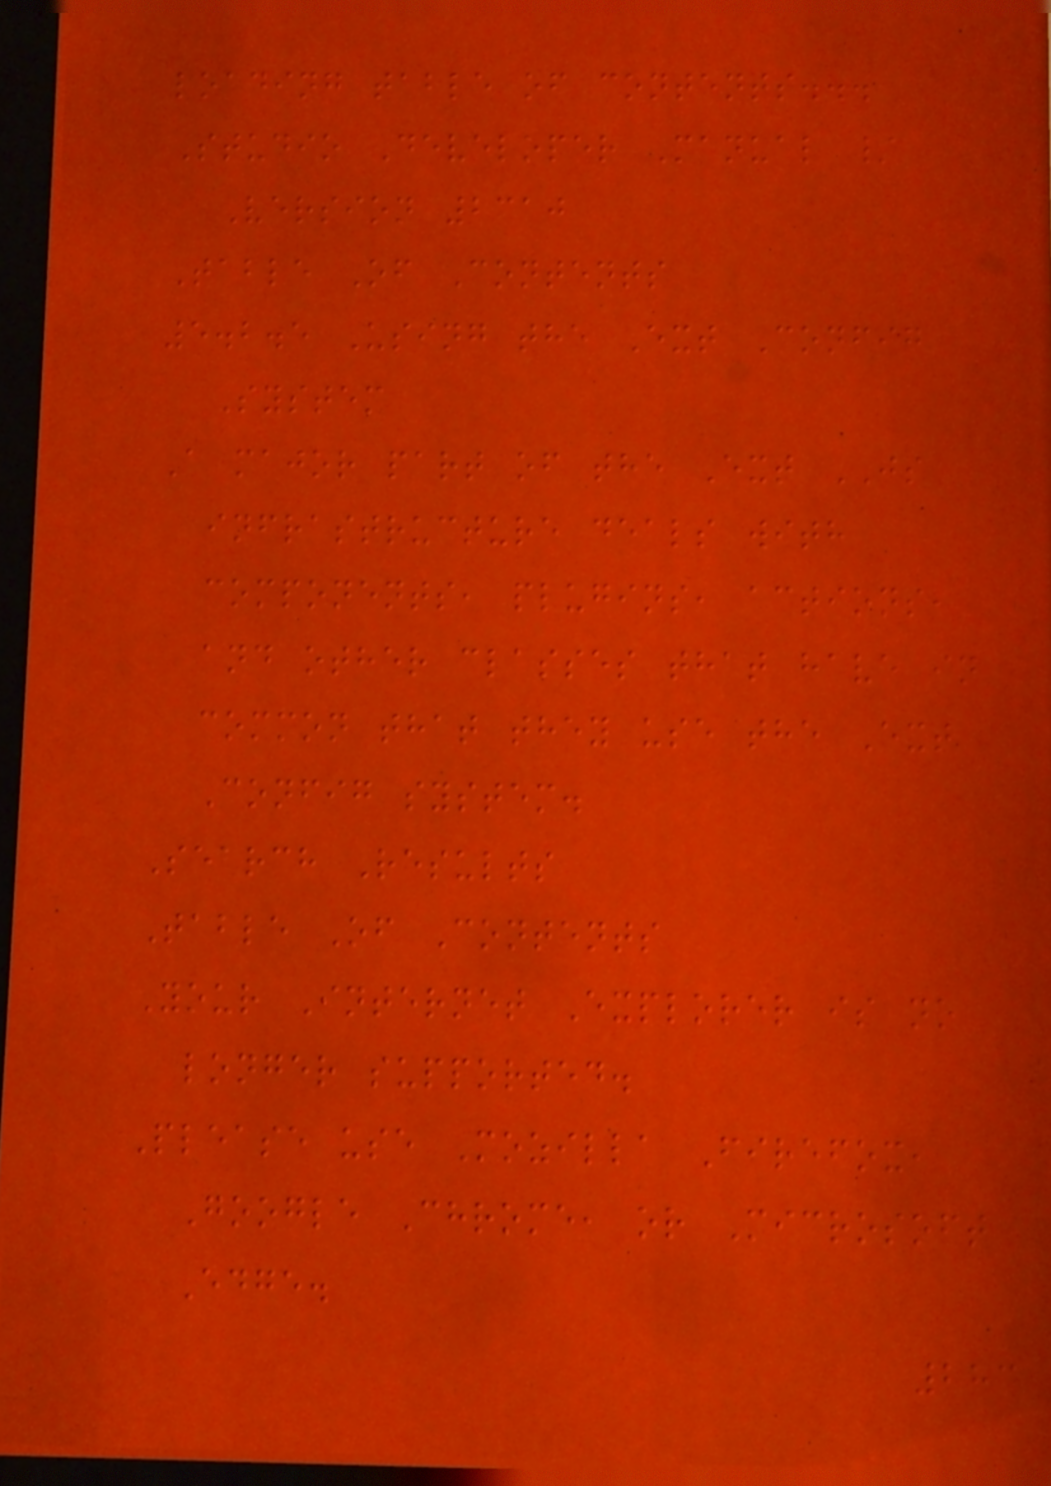loading table of contents...
Studio Developer Manual /
Version 2310
Table Of Contents
5.2.5 Using the Ext Config
System
A major part of the Ext JS
infrastructure deals with
components, plugins, actions,
and other classes that have in
common that they use the Ext
Config system.
Search Results
Table Of Contents
Your Internet Explorer is no
longer supported.
Please use Mozilla Firefox,
Google Chrome, or Microsoft
Edge.
283
